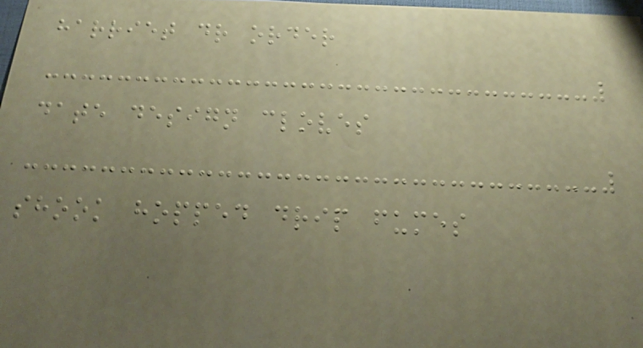harriet dr order
date design cloves
shook hopped drip fumes
